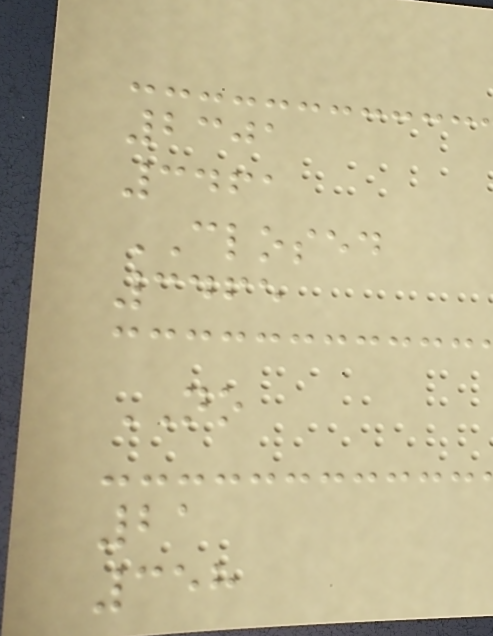2301
3461
CLOSED
3465
NO
21
358
